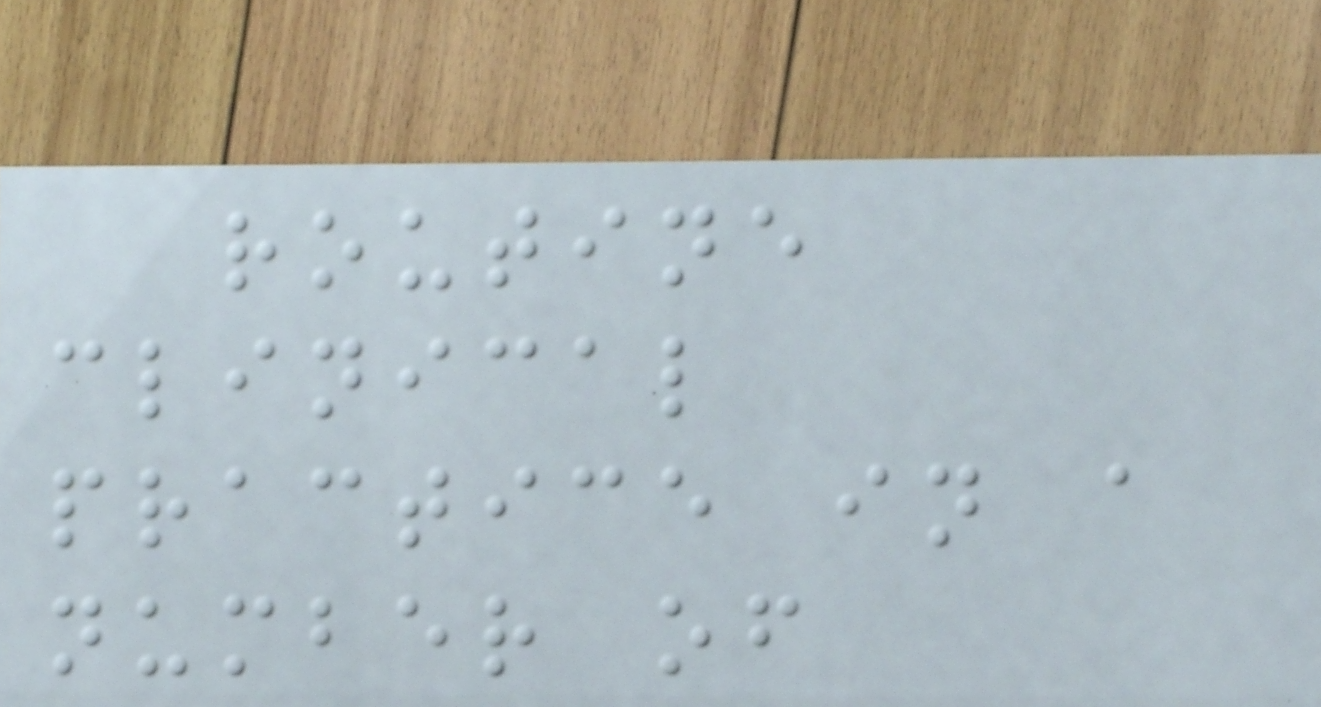routine
clinical
practice in a
number of
